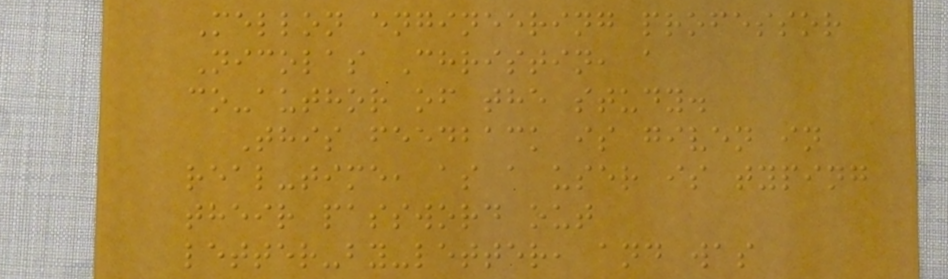Mellon engineering professor
Nicolas Christin, a
co-author of the study.
This feedback is given in
real-time, as a user is typing
their password out
letter-by-letter, and was
